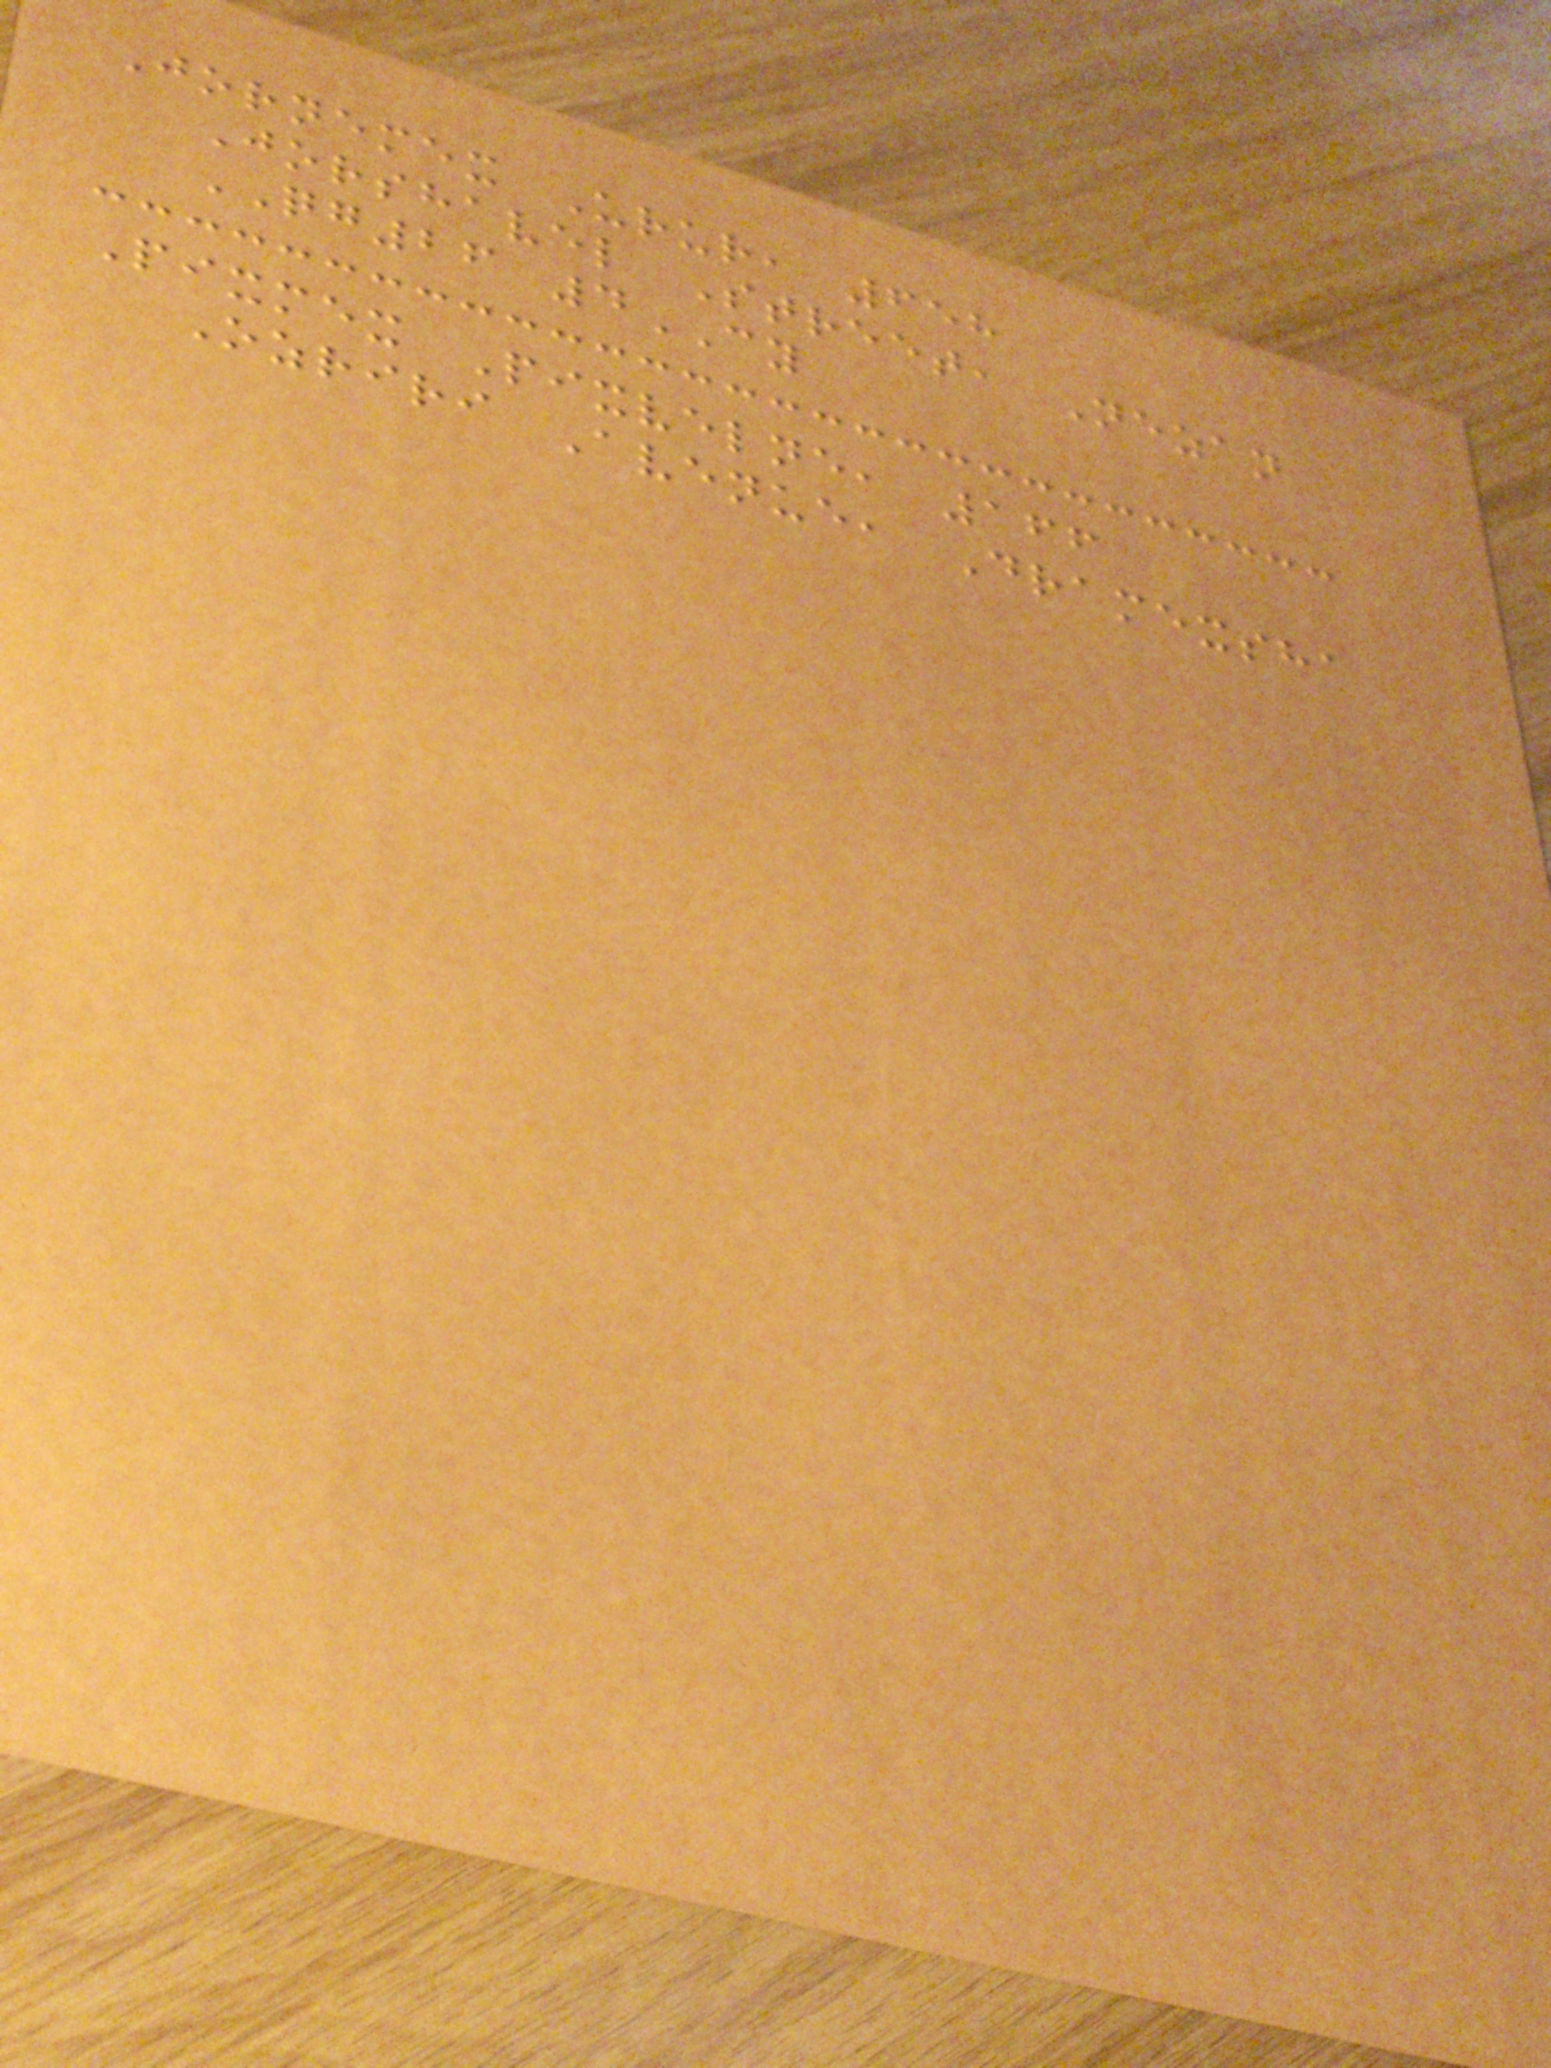Jornemex Urur, 658
Jorshavel Street, Nezan
QG26 4CY
Pixmex Pixvelne, 166
Ozriri Avenue, Dramexsha
